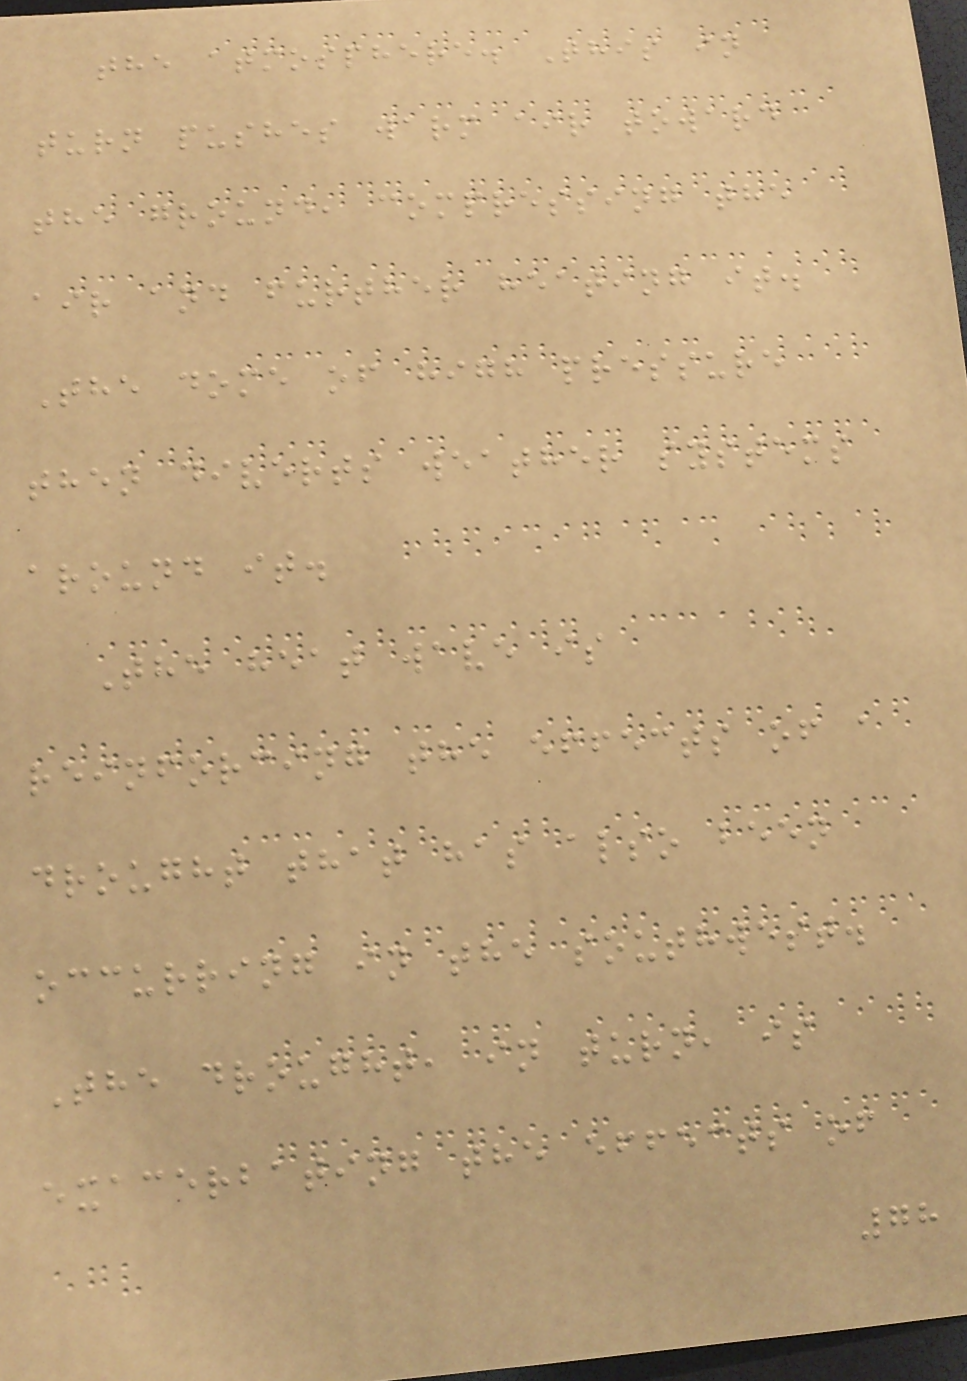the atmosphere. This in
turn pushes warm air toward
the ground, compressing the
air and further heating it.
The dome of high pressure
then diverts weather systems
around it.
The heat wave is
reinforcing the effects of a
drought that has also been
occurring in the southwest.
The drought, in turn, is
exacerbating the effects of
78
